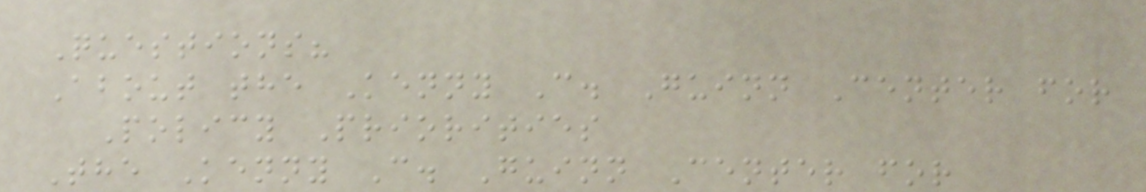Questions?
About the Kenny C. Guinn Center for
Policy Priorities
The Kenny C. Guinn Center for
